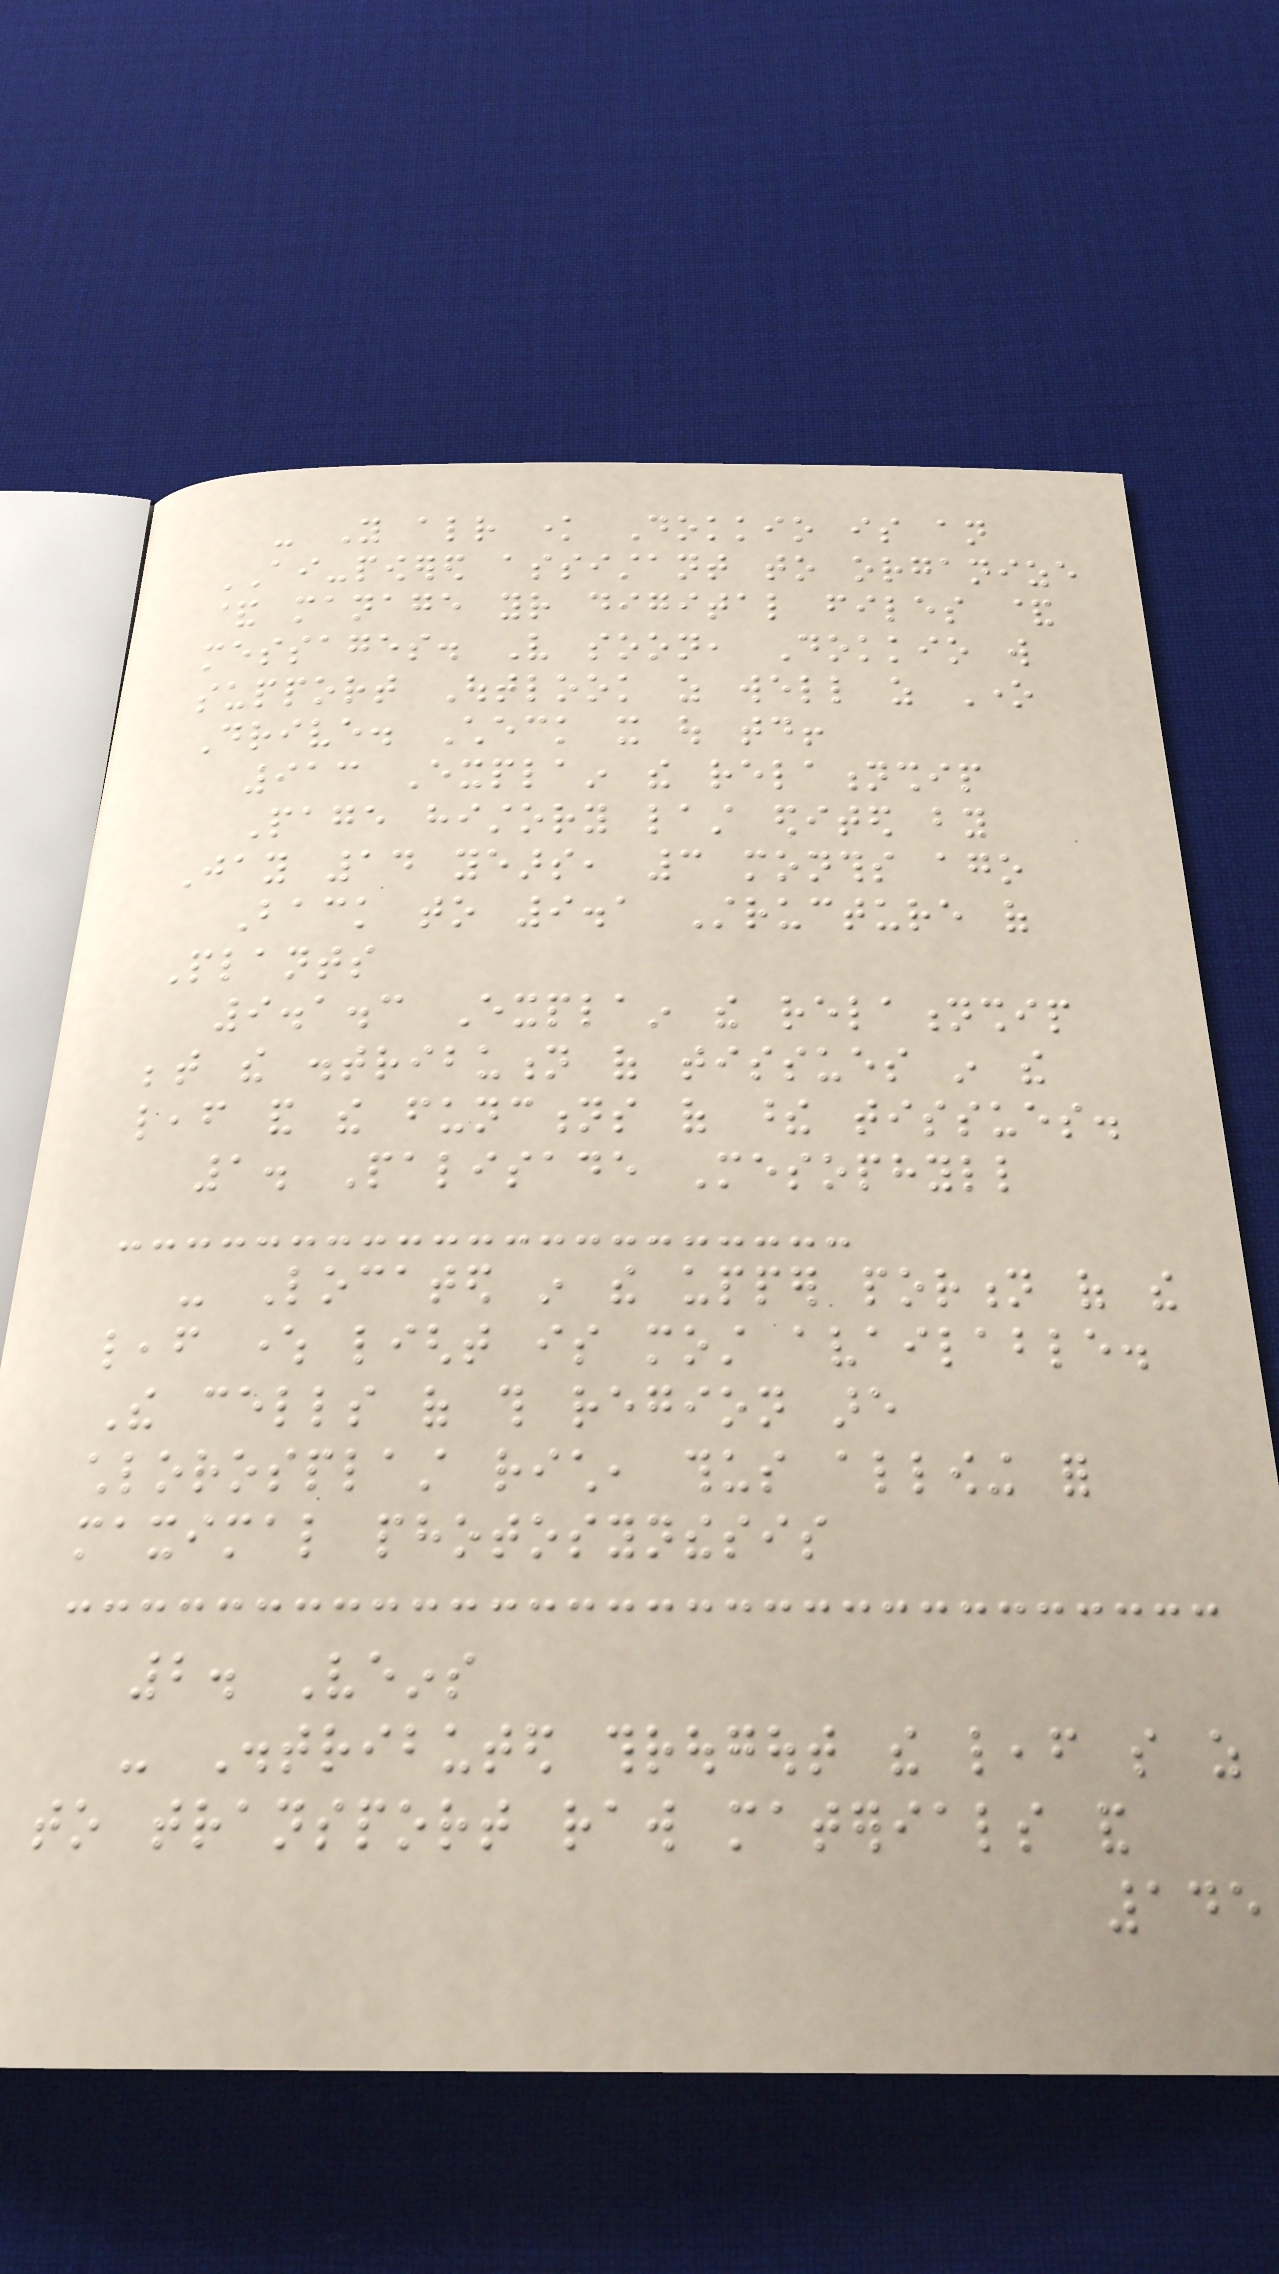- You already know Dokkio is an
AI-powered assistant to organize
& manage your digital files &
messages. Very soon, Dokkio will
support Outlook as well as One
Drive. Check it out today!
913 Explain the relationship
Page history last edited by
Jay 14 years, 3 months ago
Back to 9.1 Structure of
Plants
9.1.3 Explain the relationship
between the distribution of tissues in the
leaf and the functions of these tissues.
1. Palisade Mesophyll
- Located in the upper portion of the
leaf where light is most available.
The cells of this region are
chlorosplast rich, thus allowing for
maximal photosynthesis
2. Veins
- Distributed througout the leaf so as
to transport raw materials and
145
